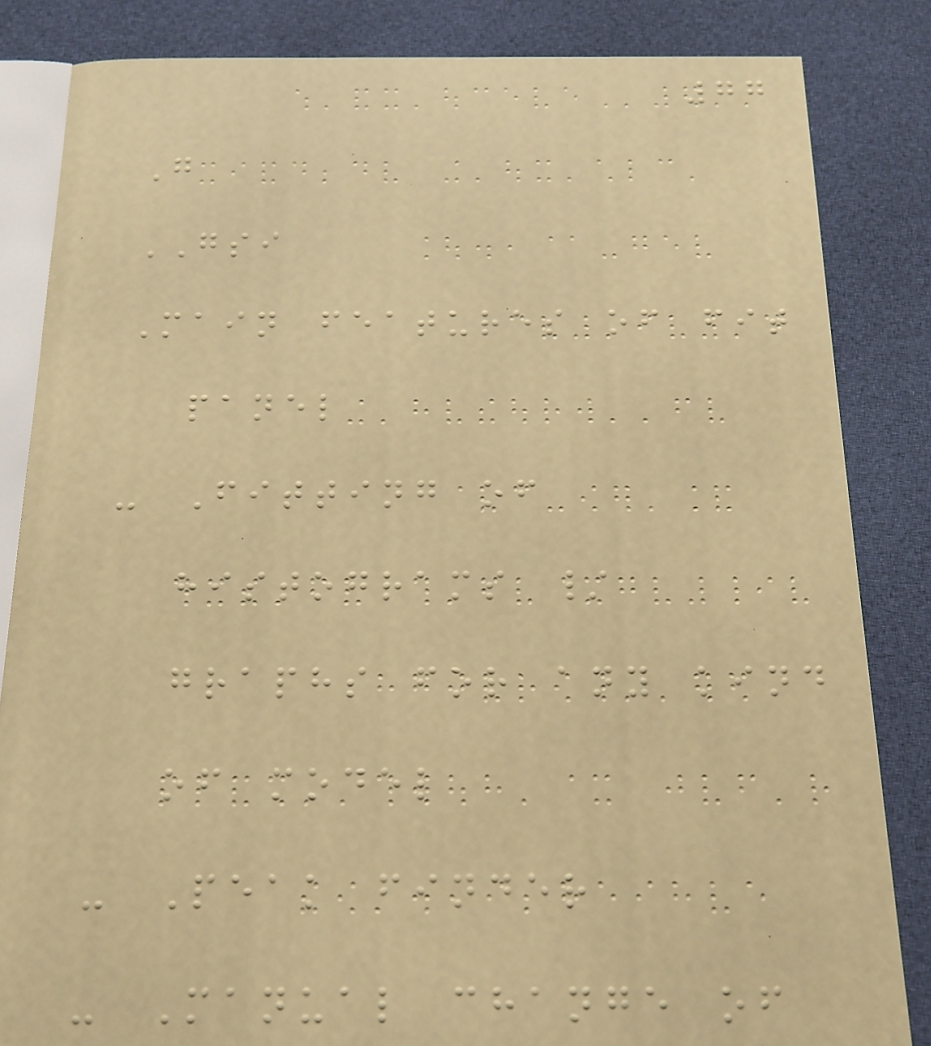77
G
GSI
Main features of fit
panel
- Fitting of
histograms /
graphs for any kind
of model
- Peak finder
- Manual change of
